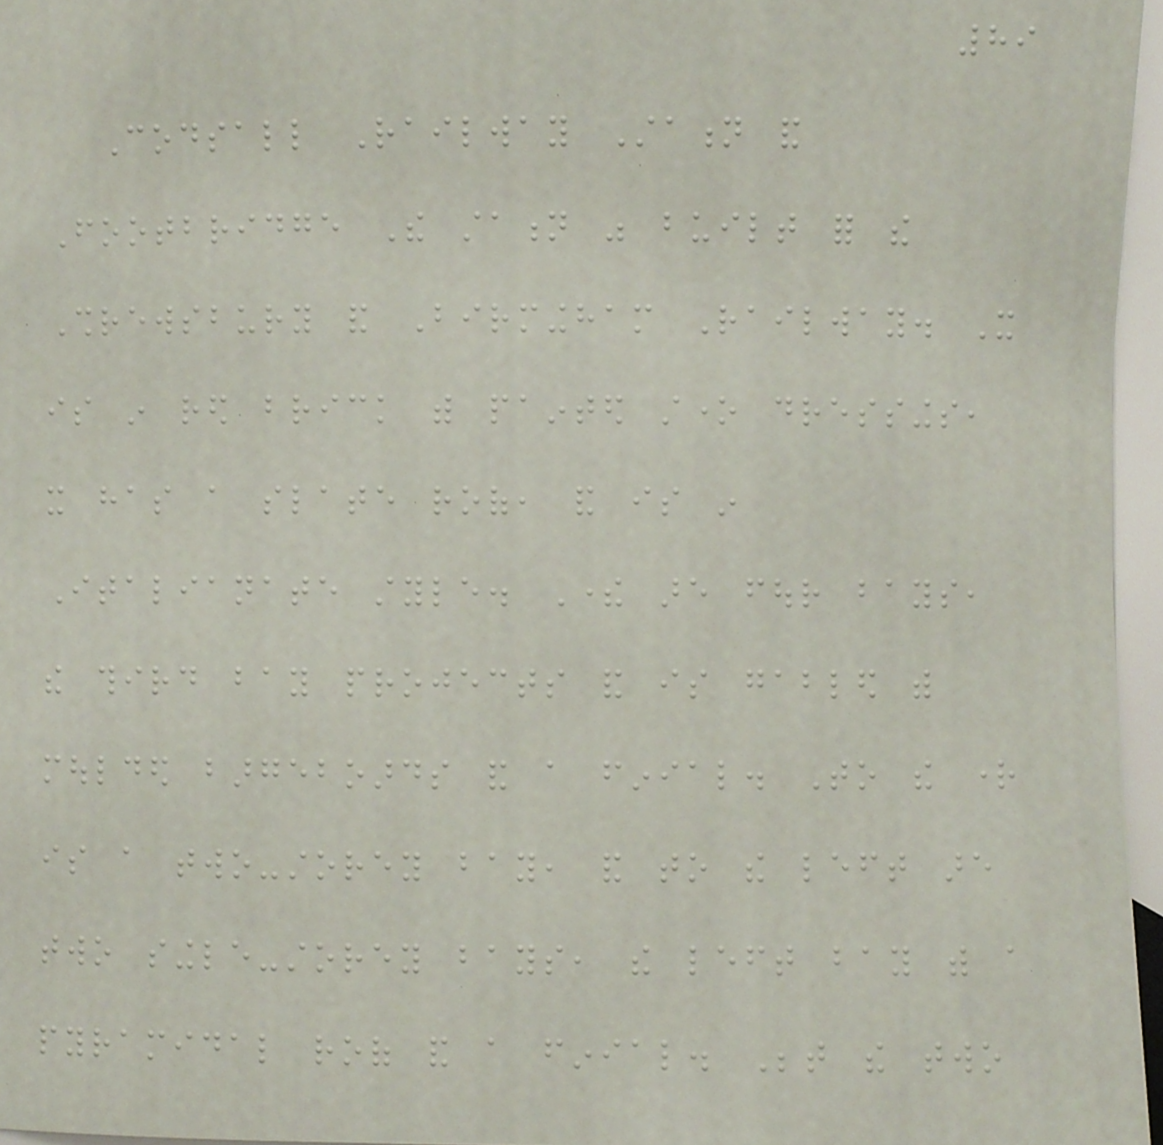89
Codsall Railway Station and
Footbridge The station was built for the
Shrewsbury and Birmingham Railway. It
is in red brick with painted stone dressings,
it has a slate roof, and is in
Italianate style. There are four bays,
the third bay projects and is gabled with
moulded bargeboards and a finial. To the right
is a two-storey bay, and to the left are
two single-storey bays, the left bay with a
pyramidal roof and a finial. Between the two
